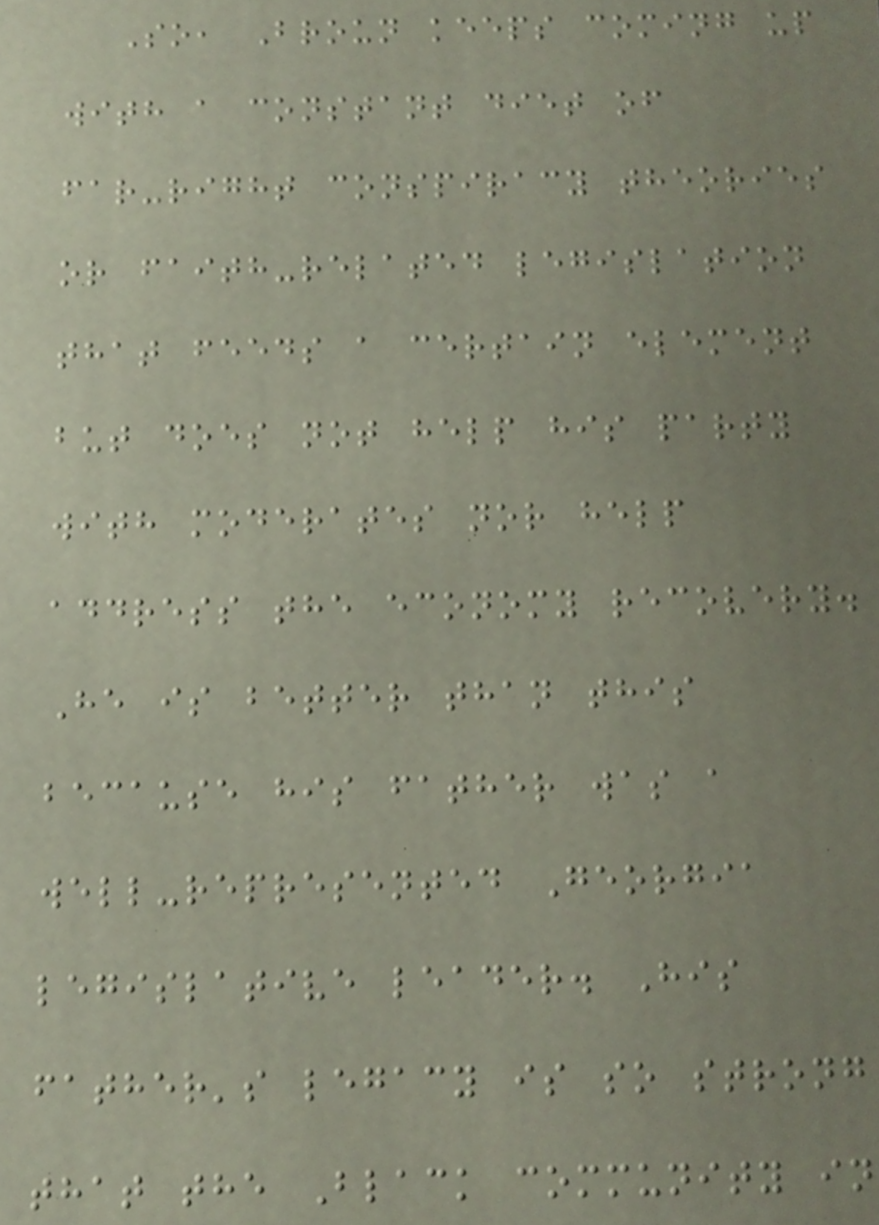So, Broun keeps coming up
with a constant diet of
far-right conspiracy theories
or faith-related legislation
that feeds a certain element
but does not help his party
with moderates nor help
address the economy recovery.
He is better than this
because his father was a
well-represented Georgia
legislative leader. His
father's legacy is so strong
that the Black community in
